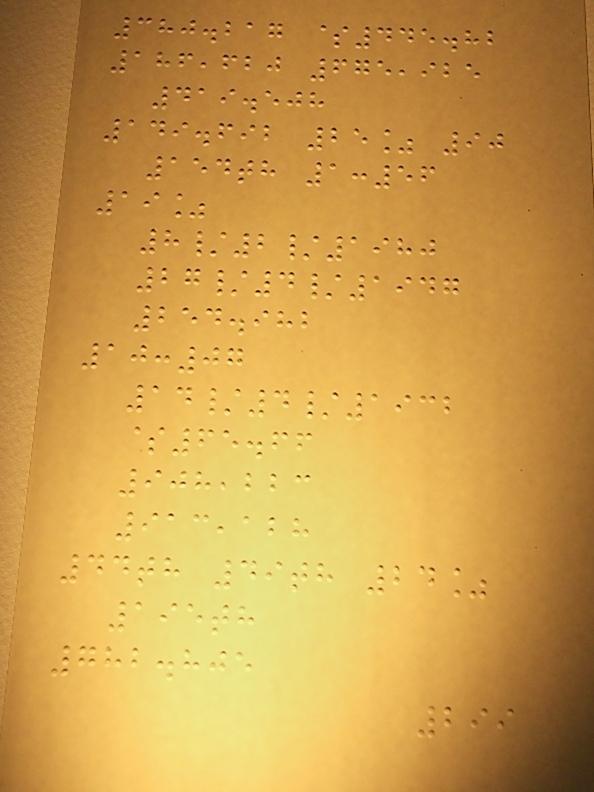380.217 $445.82
186,620 675,925
419.508
149.692 25% 90
154th 1:56
19%
8/2/1980
27/4/1947
254.982
10:07
14/4/1932
$65.66
908,223
913,128
44th 49th 24%
195th
782.805
299
